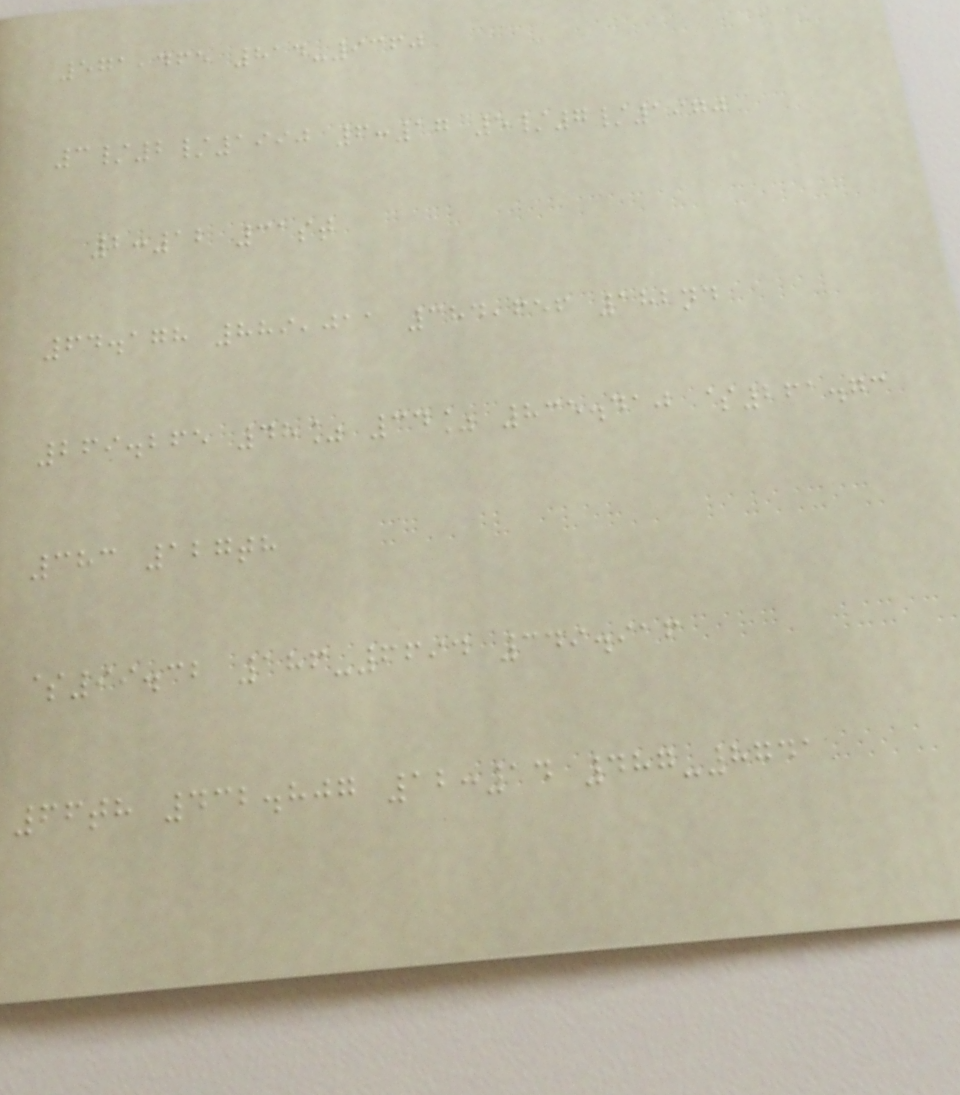571,465 814-9360
3/2/1990 6:17 5/7/1970
2:12 31st
64.178 889,011 384,656 182nd
269.265 48% 34% 835.410 $261.73
383 127th
$99.32 186-6694 349.916
66th 432.807 12:14 487-8741
